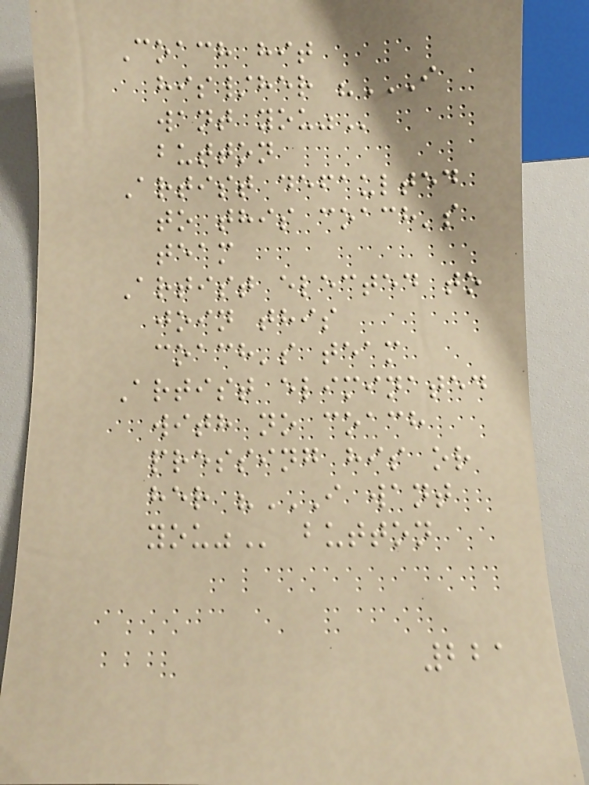Coach hit
his/her "I
WANT YOU"
button
Artist defaulted
to this coach's
team
Artist elected to
join this
coach's team
Artist eliminated
with no coach
pressing his or
her "I WANT
YOU" button
221
